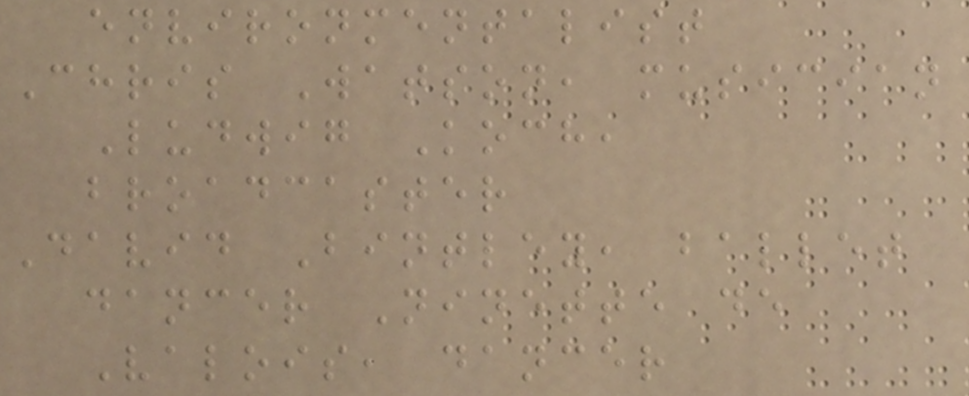environmentalist
Chris Watson, musician
Ludwig Koch,
broadcaster
David Bintley, ballet
dancer Ninette de
Valois, dancer
